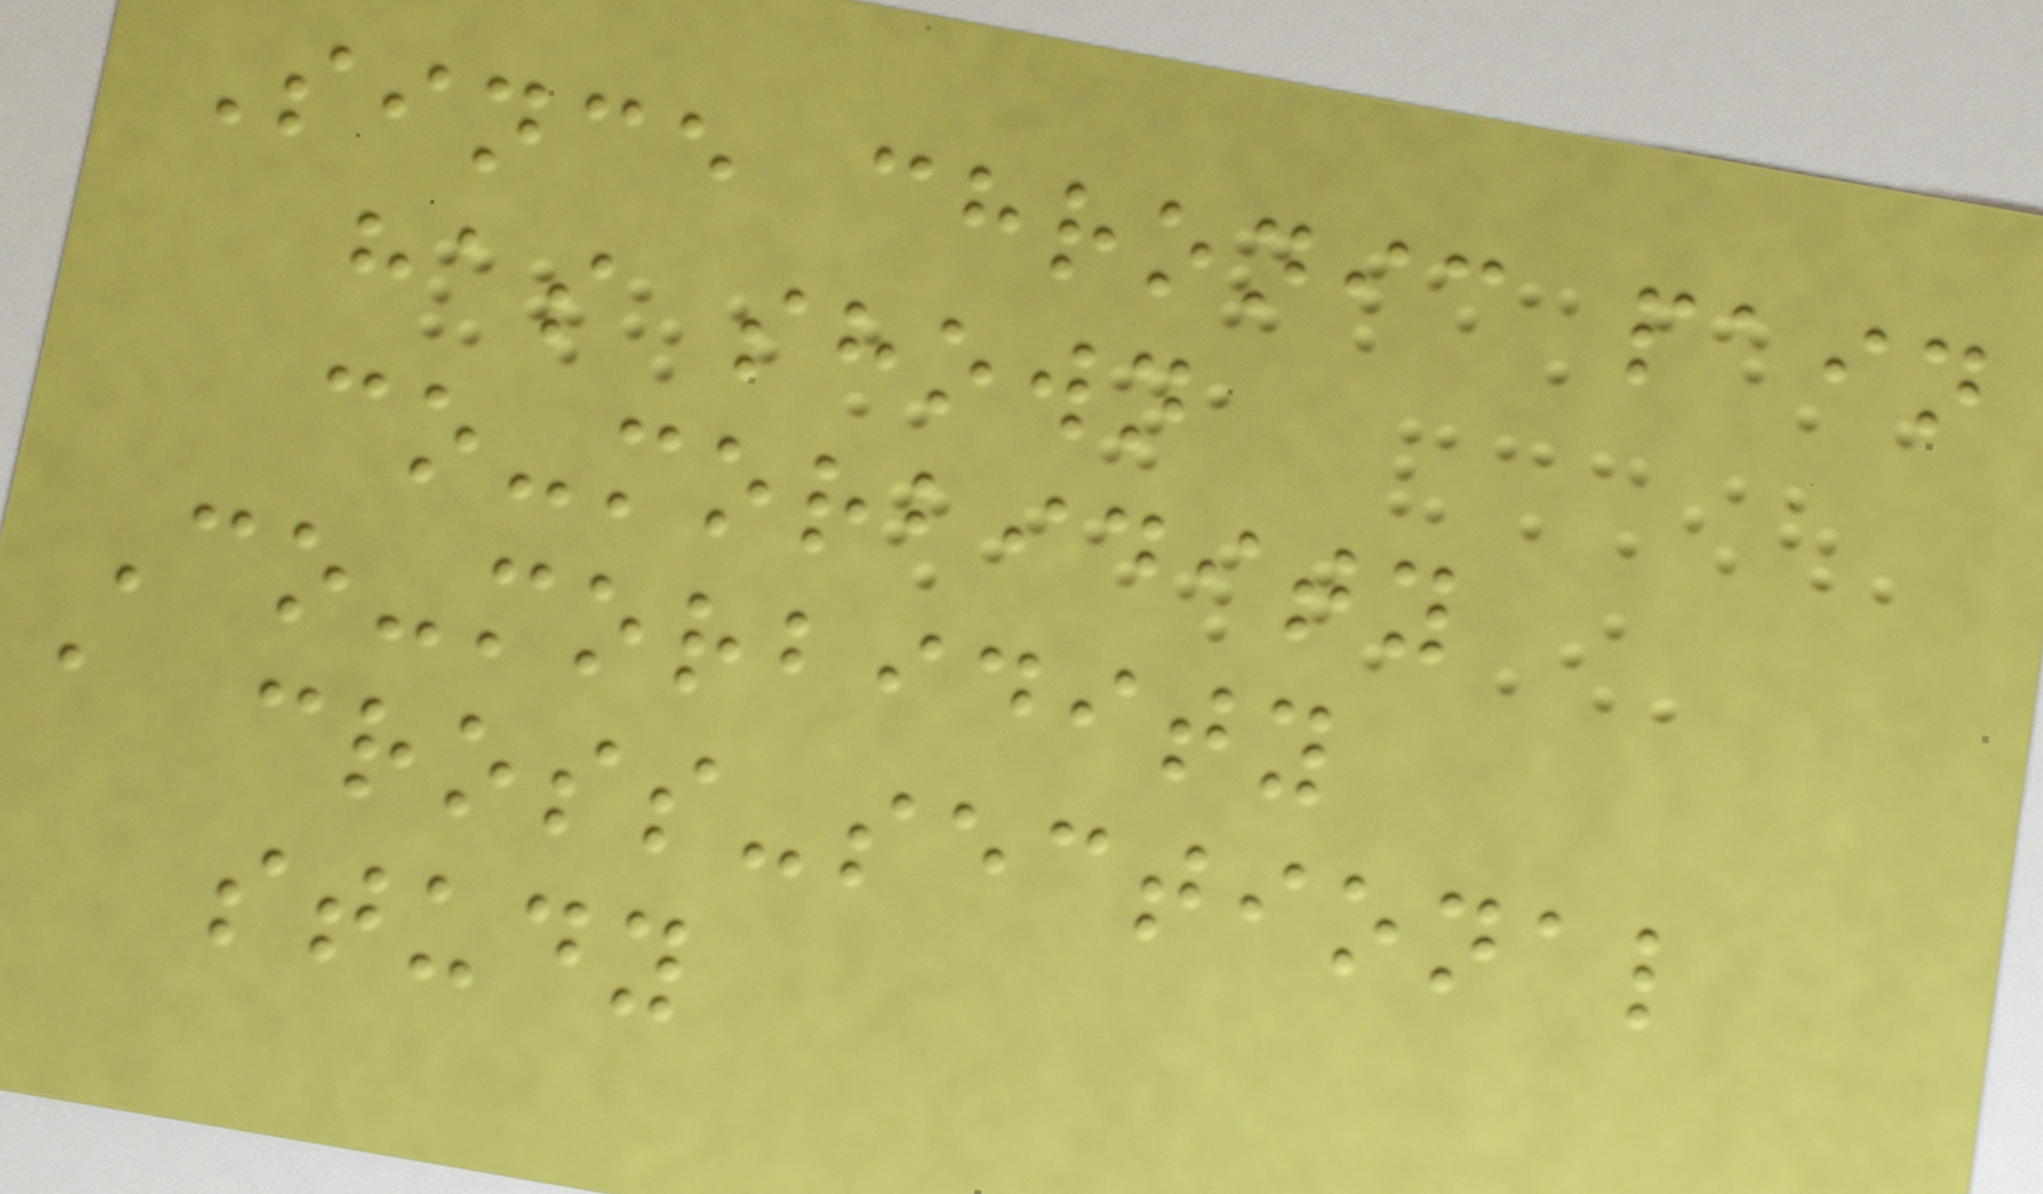Since chronic pain
has shown
co-morbidity
Co-morbidity
a cross-sectional
study
